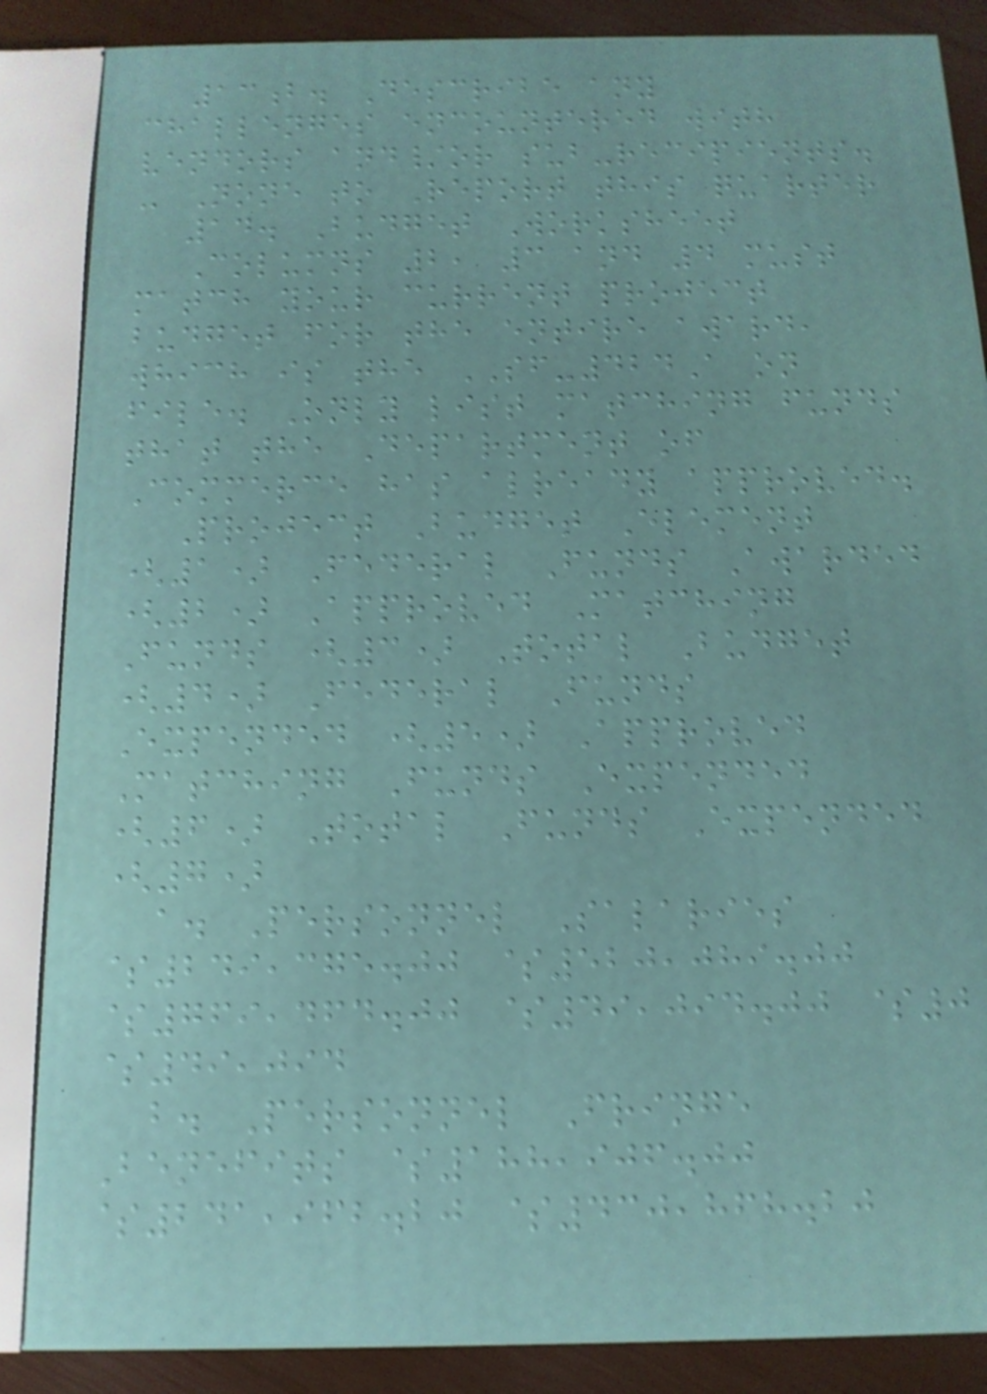13b. Describe any
challenges encountered with
vendors and/or sub-recipients.
- None to Report this quarter
14. Budget Worksheet
Columns 2, 3 and 4 must
match your current project
budget for the entire award,
which is the SF-424A on
file. Only list matching funds
that the Department of
Commerce has already approved.
Project Budget Element
(1) Federal Funds Awarded
(2) Approved Matching
Funds (3) Total Budget
(4) Federal Funds
Expended (5) Approved
Matching Funds Expended
(6) Total Funds Expended
(7)
a. Personnel Salaries
$249,375.00 $520,089.00
$769,464.00 $49,094.00 $0
$49,094
b. Personnel Fringe
Benefits $188,906.00
$241,962.20 $430,868.20
